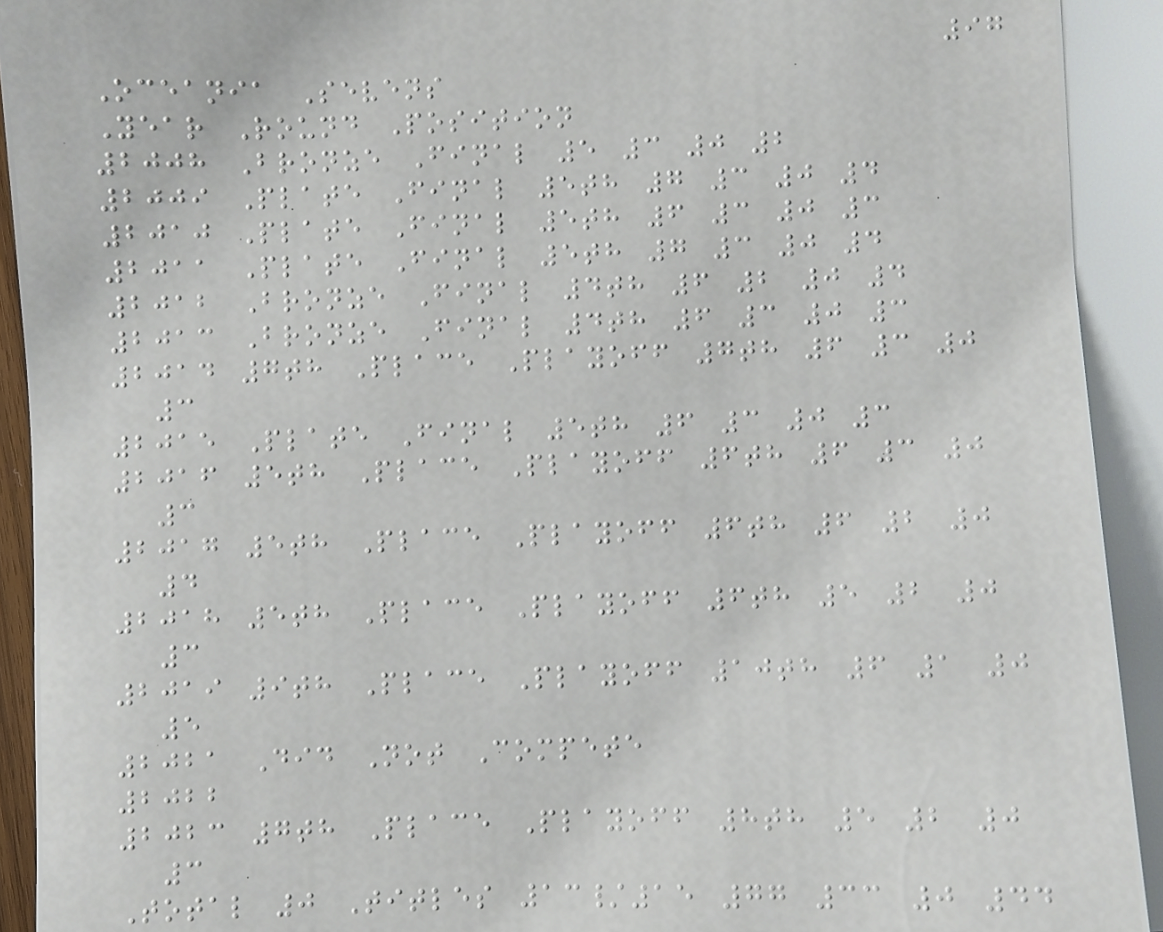97
Oceania Sevens
Year Round Position
2008 Bronze Final 5 3 0 2
2009 Plate Final 5th 7 3 0 4
2010 Plate Final 5th 6 3 0 3
2011 Plate Final 5th 7 3 0 4
2012 Bronze Final 4th 6 2 0 4
2013 Bronze Final 4th 6 3 0 3
2014 7th Place Playoff 7th 6 3 0
3
2015 Plate Final 5th 6 3 0 3
2016 5th Place Playoff 6th 6 3 0
3
2017 5th Place Playoff 6th 6 2 0
4
2018 5th Place Playoff 6th 5 2 0
3
2019 9th Place Playoff 10th 6 1 0
5
2021 Did Not Compete
2022
2023 7th Place Playoff 8th 5 2 0
3
Total 0 Titles 13/15 77 33 0 44
